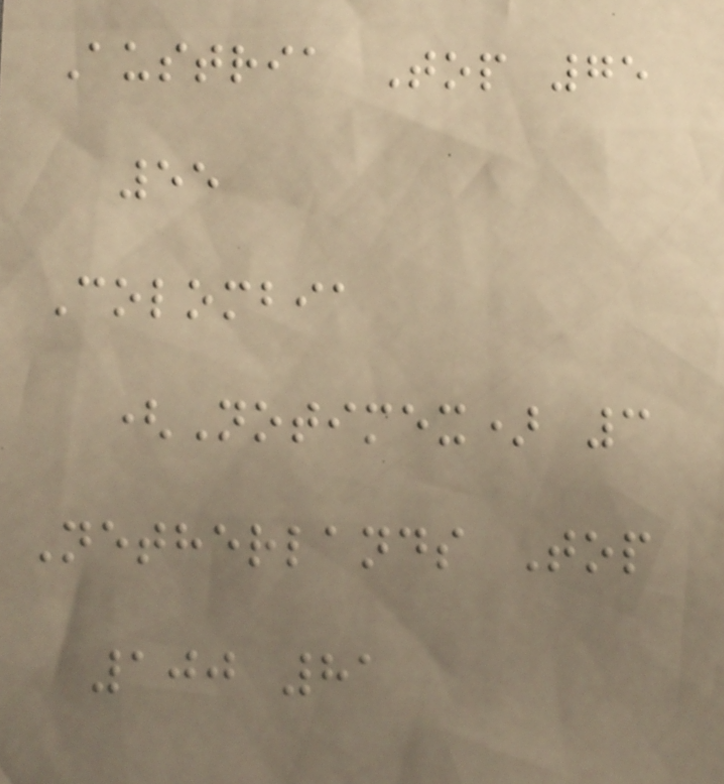Austria Top 75
55
Colombia
(Notimex) 3
Netherlands Top
100 81
